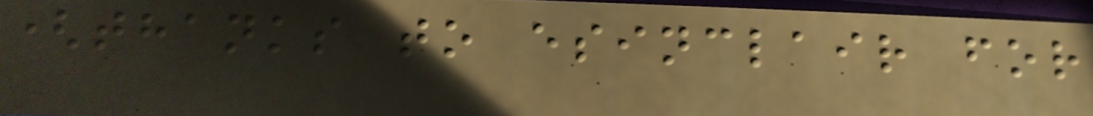(thanks to esinclair for
